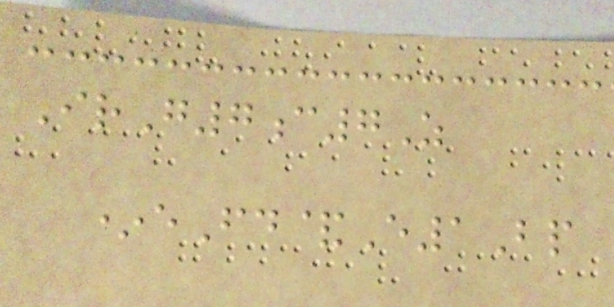IrG7c7Z
*eFd&E1Bp
